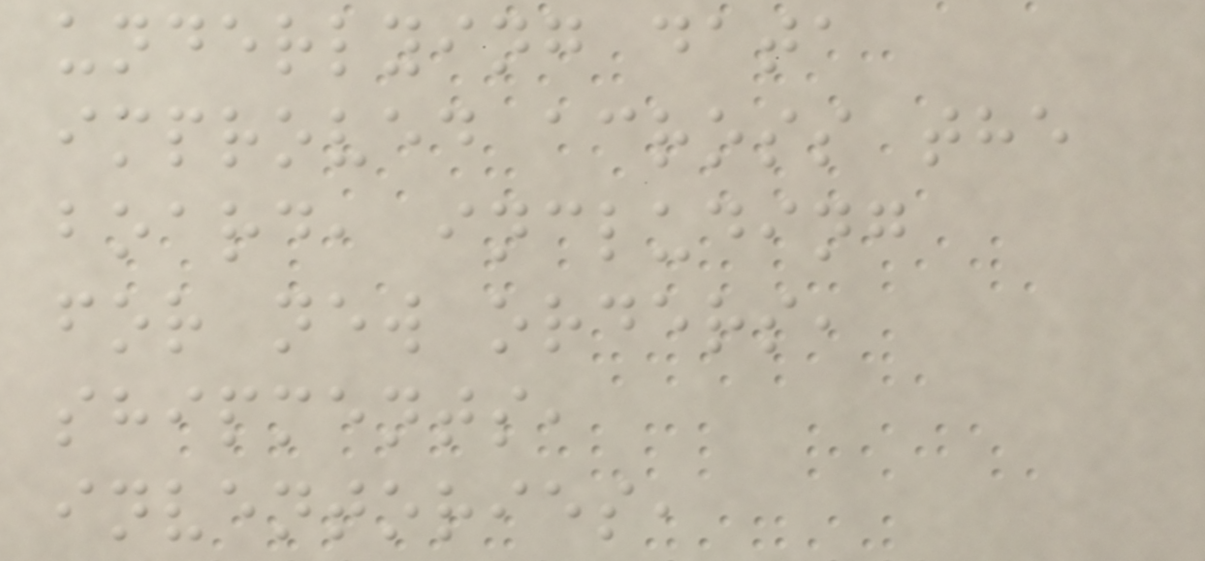underlying data
improved across the
board, including
for new orders,
shipments,
inventories,
